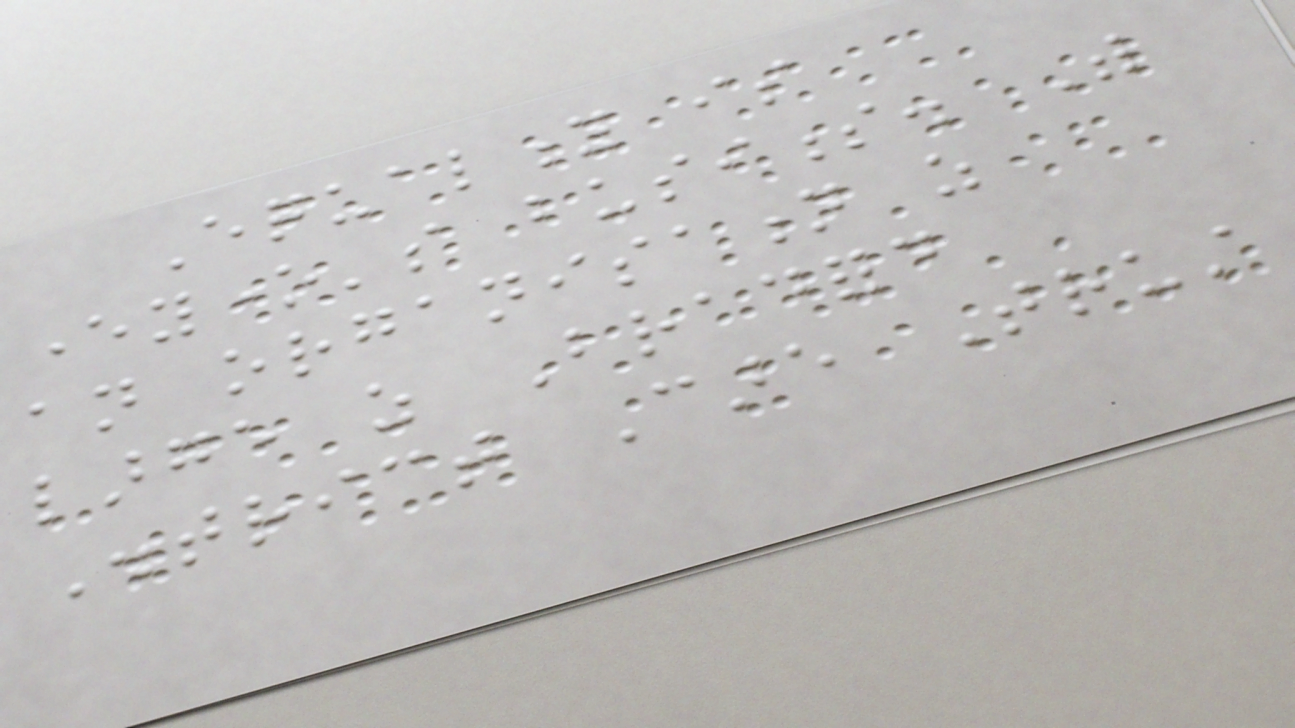Equality is
everyone's business. With
an organisation as
large as Bradford
District Care Trust
